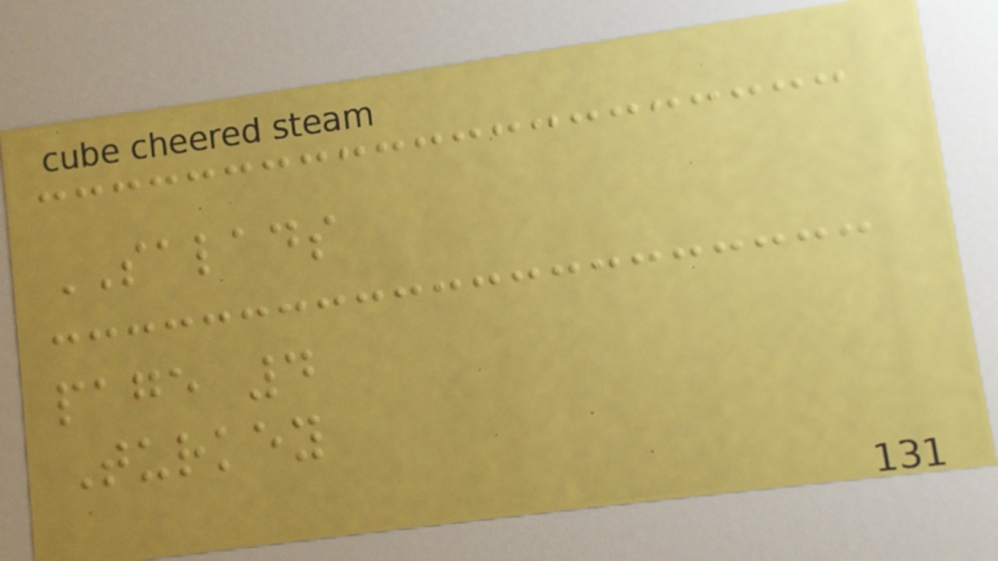SALADS
page 4
Turkey
